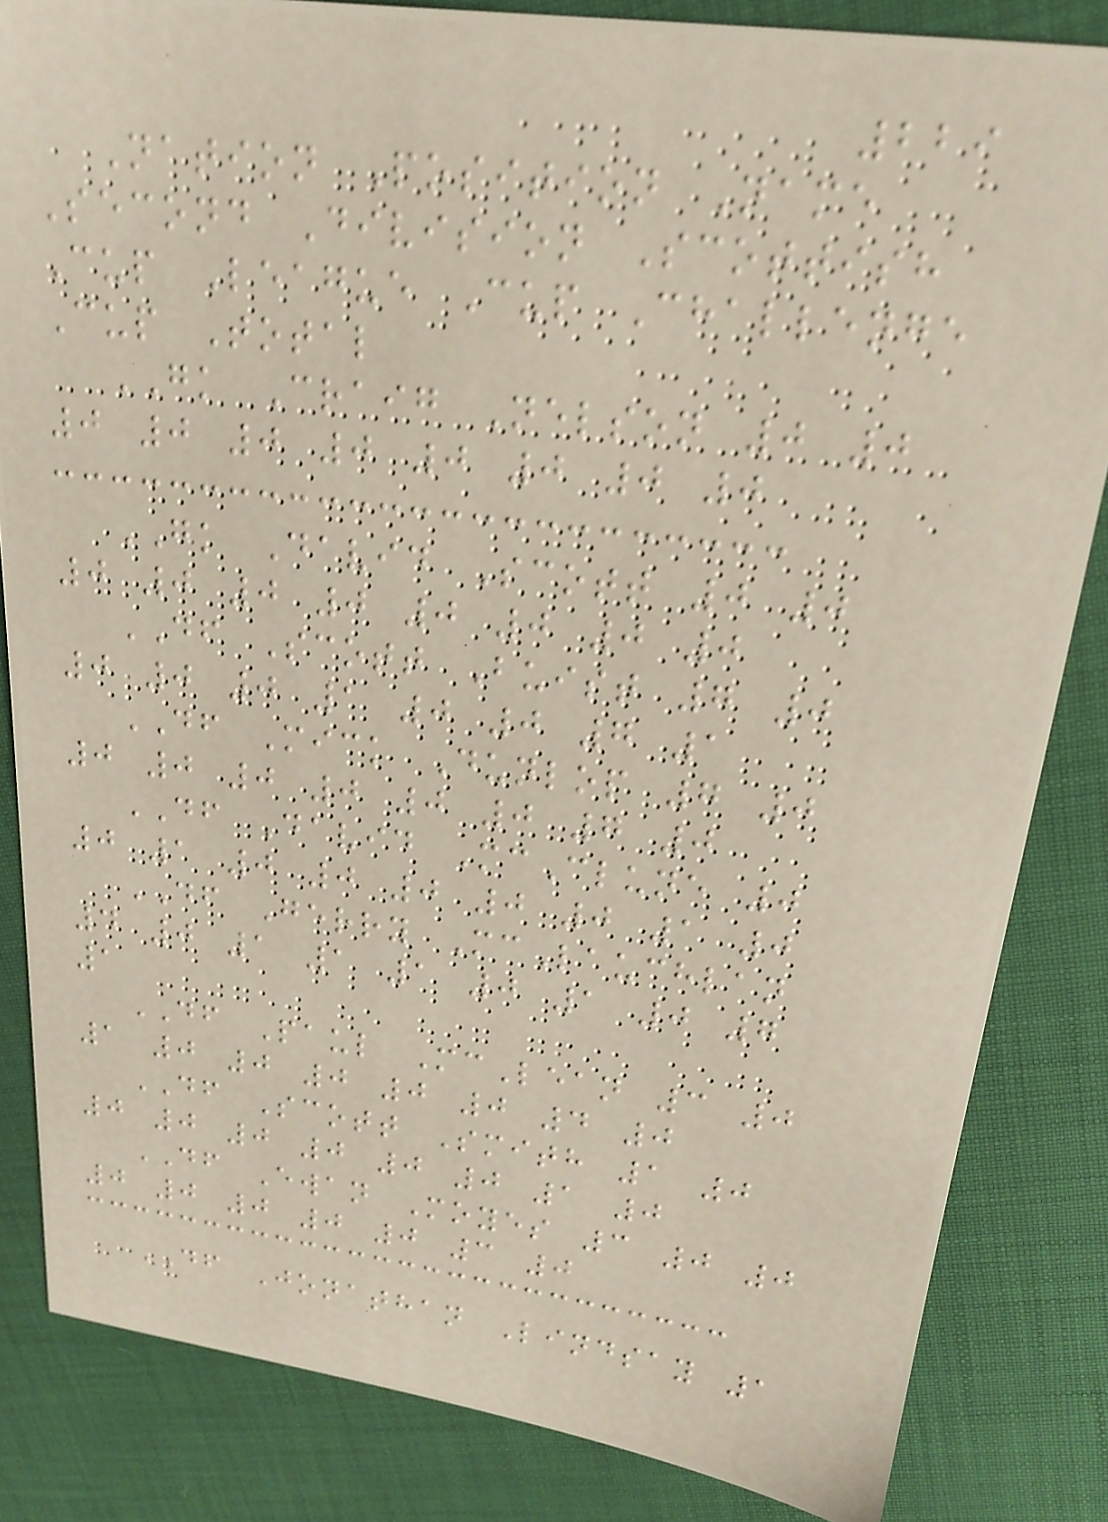229
Nation Position Name
Second Division Scottish
Cup League Cup Challenge
Cup Total
GK Craig Nelson 0 0
0 0 0 0 0 0 0 0
GK David Scott 0 0
0 0 0 0 0 0 0 0
DF Scott Buist 7 0
0 0 0 1 0 0 7 1
DF Mick Dunlop 7 0
0 0 0 0 0 0 7 0
DF David McClune 0
0 1 0 0 0 0 0 1 0
DF Gerry McLauchlan
4 0 1 1 1 0 1 0 7
1
DF Paul McLean 3 0
1 0 0 0 0 0 4 0
DF Scott Smith 1 0
0 0 0 0 0 0 1 0
DF Ewan Moyes 3 0 0
0 0 0 0 0 3 0
DF Jonathan Lindsay 1
